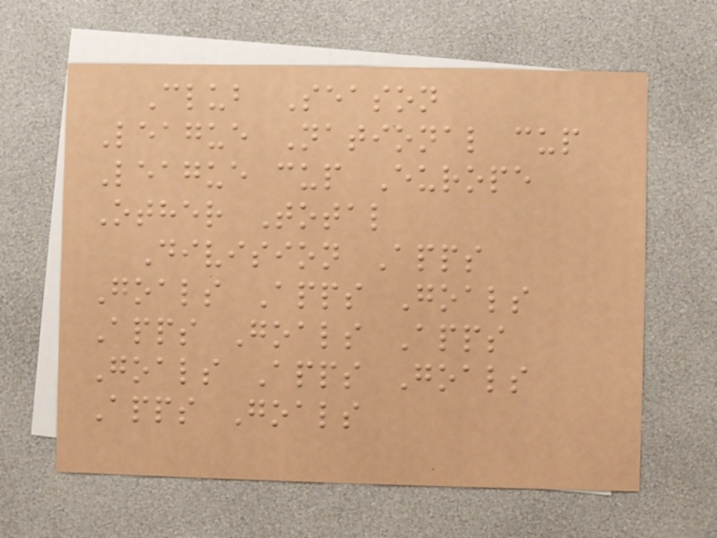Club Season
League National cup
League cup Europe
Other Total
Division Apps
Goals Apps Goals
Apps Goals Apps
Goals Apps Goals
Apps Goals
